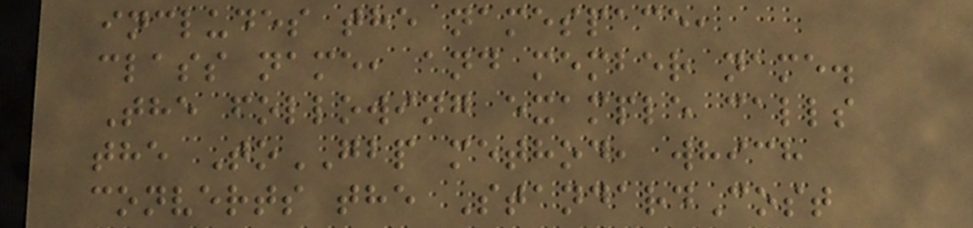includes the namespace,
class name, and member name.
The following example calls
the ToGBP method, which
converts the StandardCost
